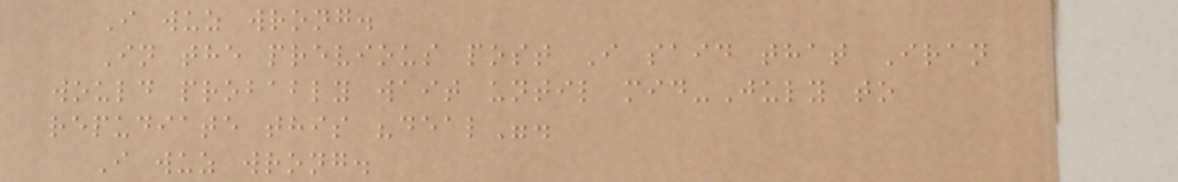I wuz wrong.
In the previous post I said that Iran
would probably wait until mid-July to
repudiate this "deal".
I wuz wrong.
